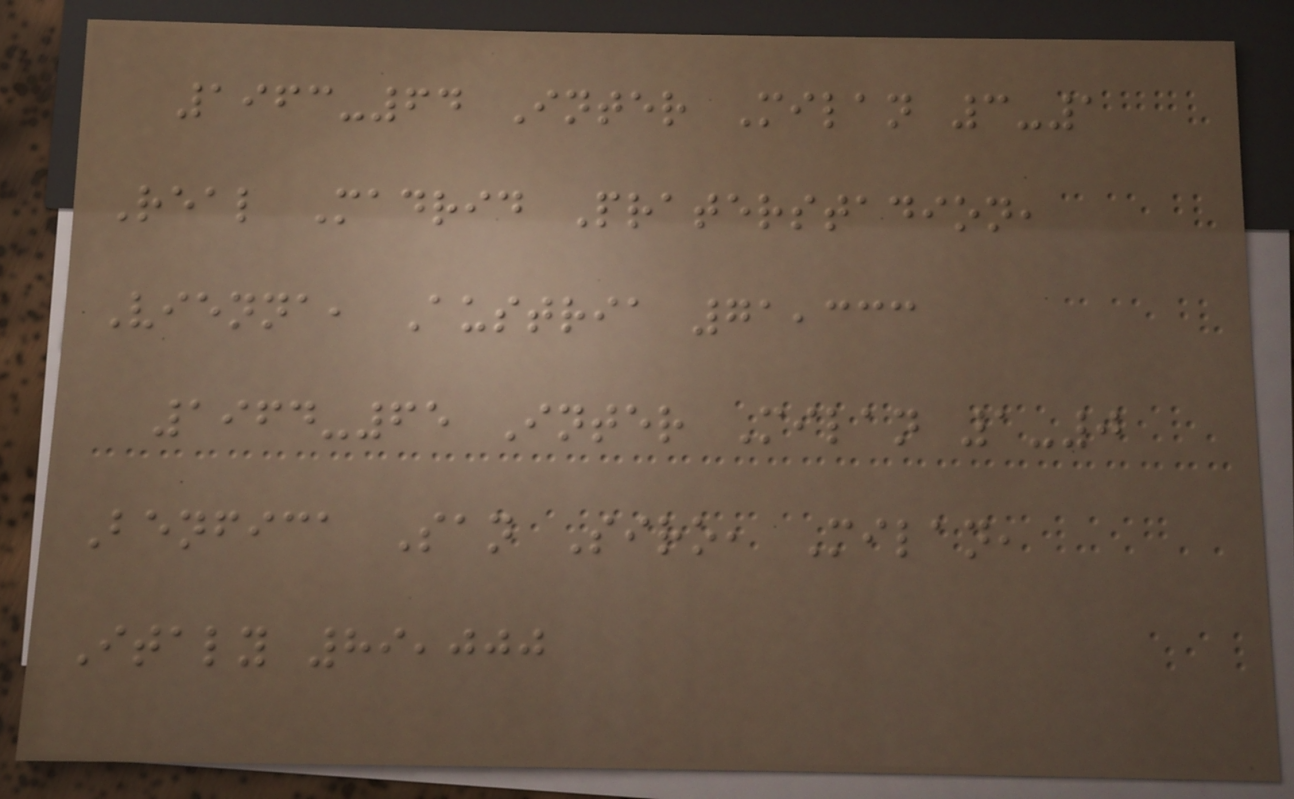1963-64 Inter Milan 3-1
Real Madrid Praterstadion,
Vienna, Austria 71,333
1964-65 Inter Milan 1-0
Benfica San Siro, Milan,
Italy 89,000
